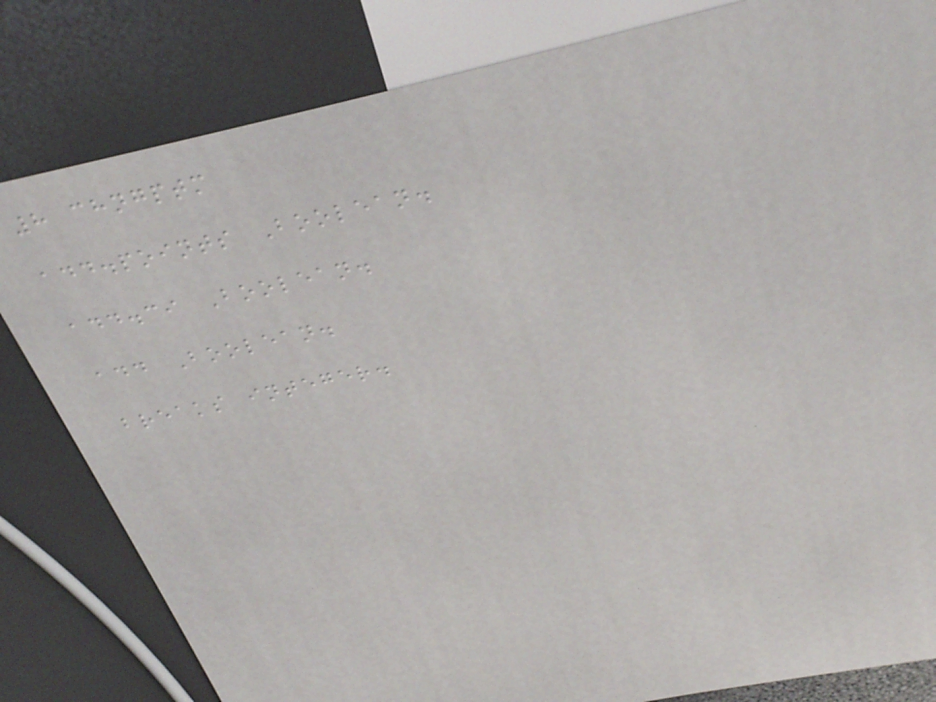8 chngptm
add.points Boolean.
add.ci Boolean.
add Boolean.
breaks integer.
